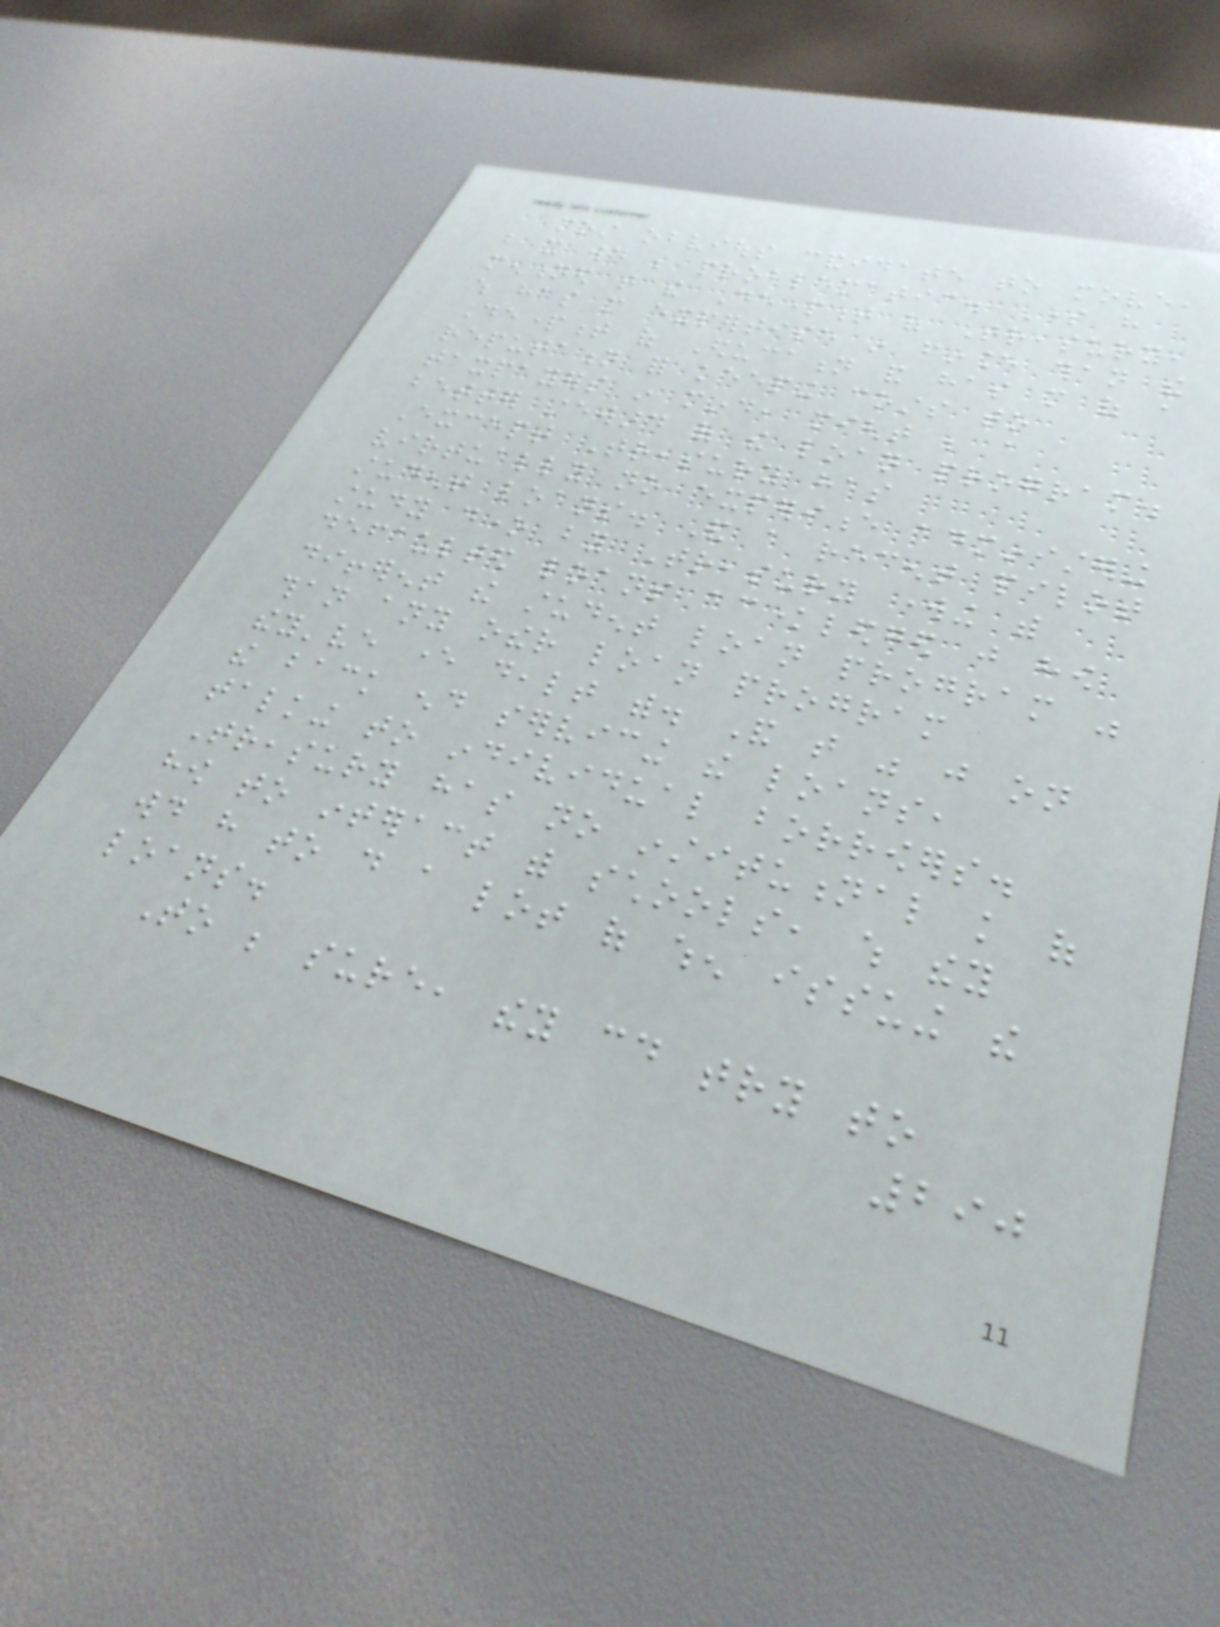most obvious candidate to move,
but it would be problematic. Some have
mentioned that the Department of Treasury,
which has more expertise in finance than the
Department of Education and has more of a
reputation for keeping costs to
taxpayers in mind, might be a
better steward of the loan program.
Except Treasury has
virtually no experience administering
student loans. And a recent pilot
study done by Treasury working with
defaulted loans acknowledged just how
different the student loan program was
than any other loan program
they've ever dealt with. And that was just on
the back end servicing the loans,
talking to individual borrowers.
Treasury has no institutional knowledge of
how to interact with schools, which they
would have to do a lot of when issuing the
loans.
To be sure, they could try to
290
